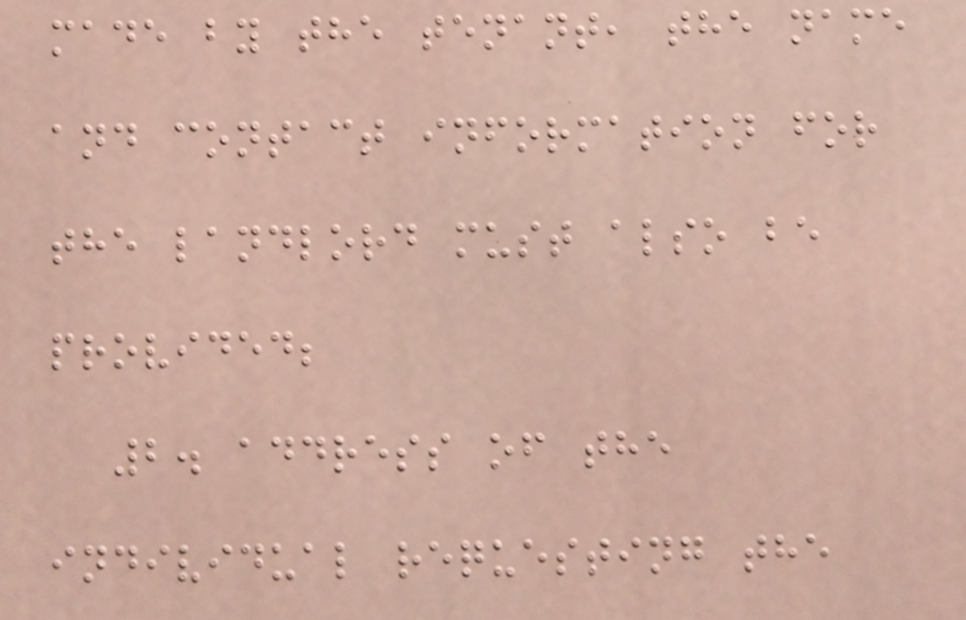made by the tenant, the name
and contact information for
the landlord must also be
provided;
2. address of the
individual requesting the
